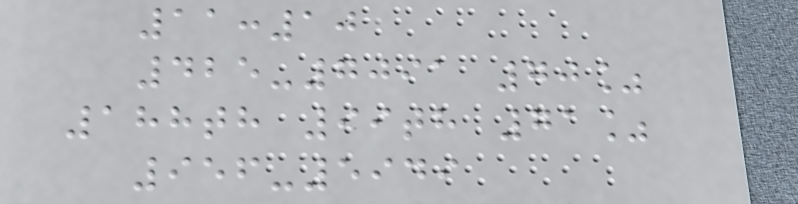11:10
425-7091 70%
188th 99th 71%
956-5949
